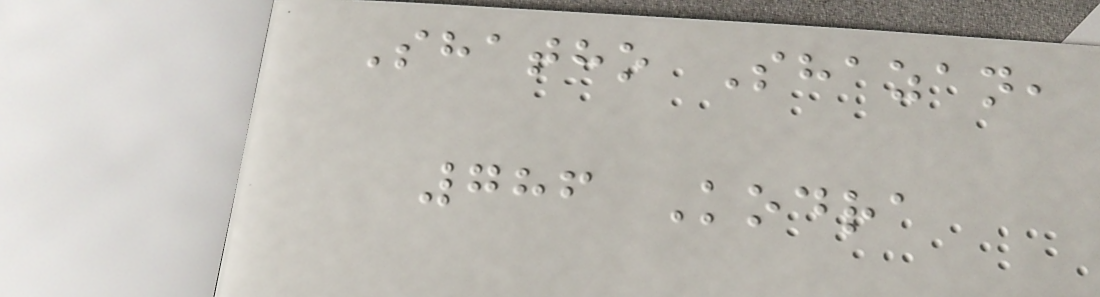Shatho Shazan,
786 Kodra
